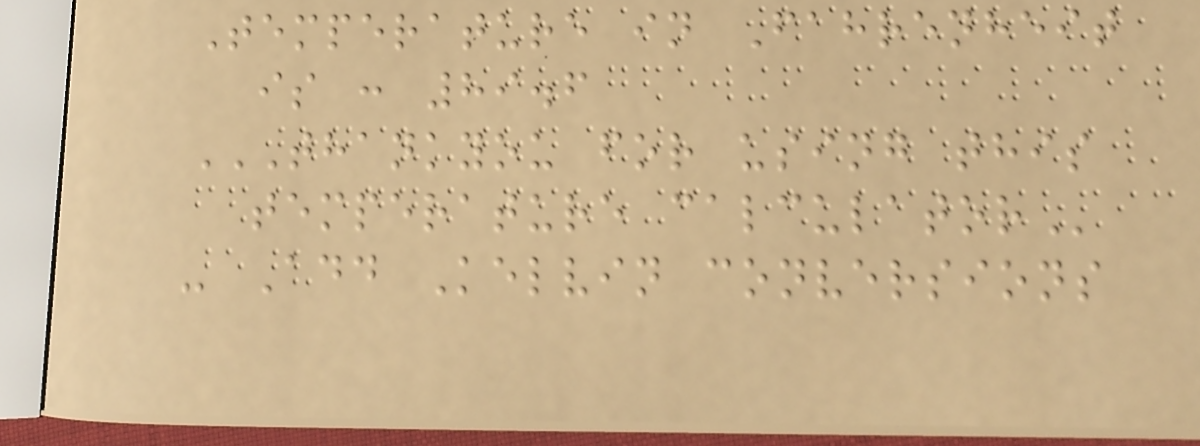Temperature in Fahrenheit
is : 89.6
THANKYOU FOR USING THIS
TEMPERATURE CALCULATOR
- Add Kelvin conversions
